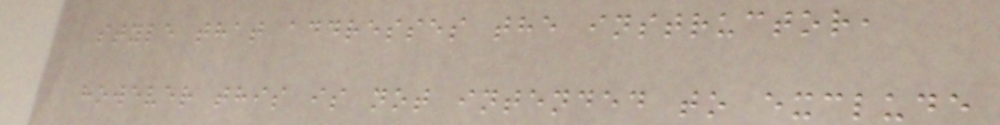style that addresses the instructor,
however this is not intended to exclude
